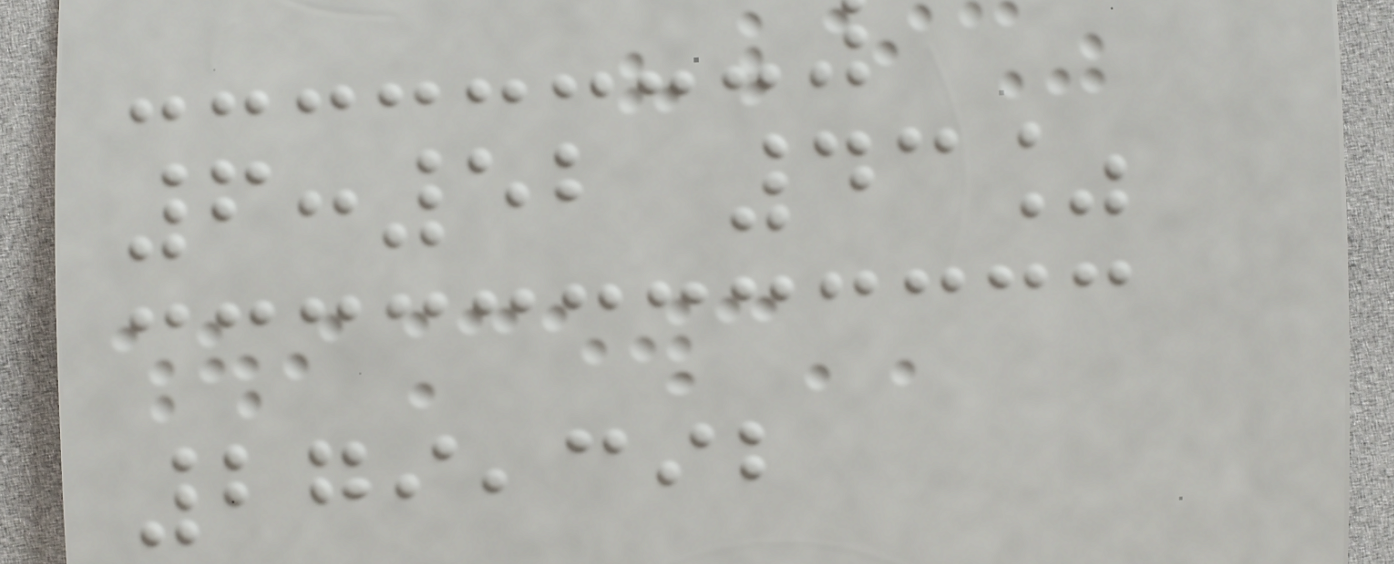6:52 43%
279,392
